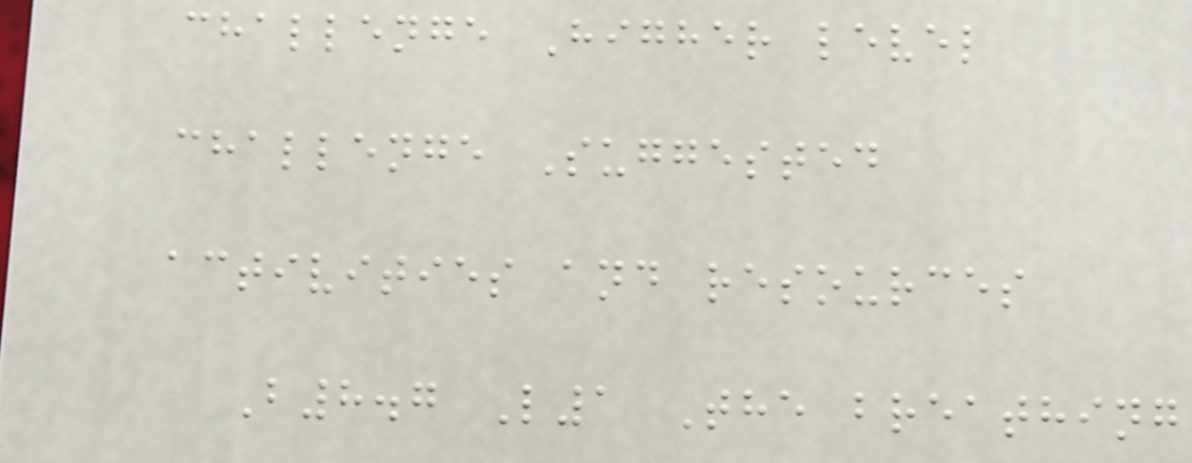challenge Higher level
challenge Suggested
activities and resources
B8.7 L1 The breathing
